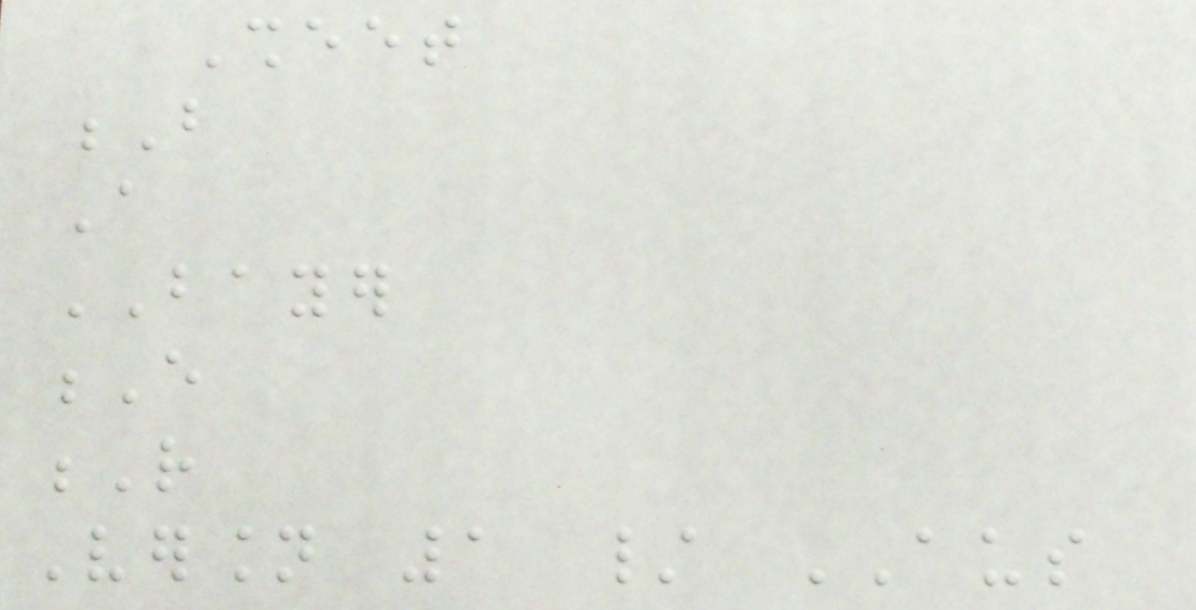Sheet
B
A
BAYER
E
R
Version 1 / AUS
